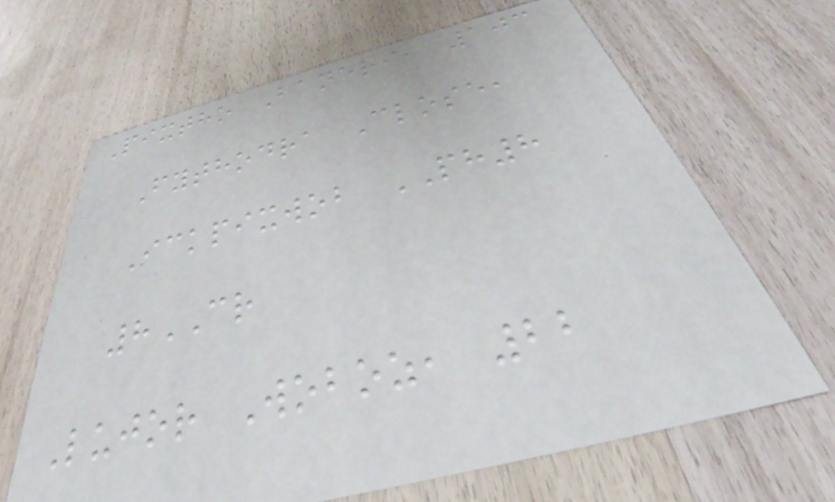Pixtho Baneri, 103
Fythodra Close,
Ickpixwob PH8
8CR
Lujor Woboz, 22
